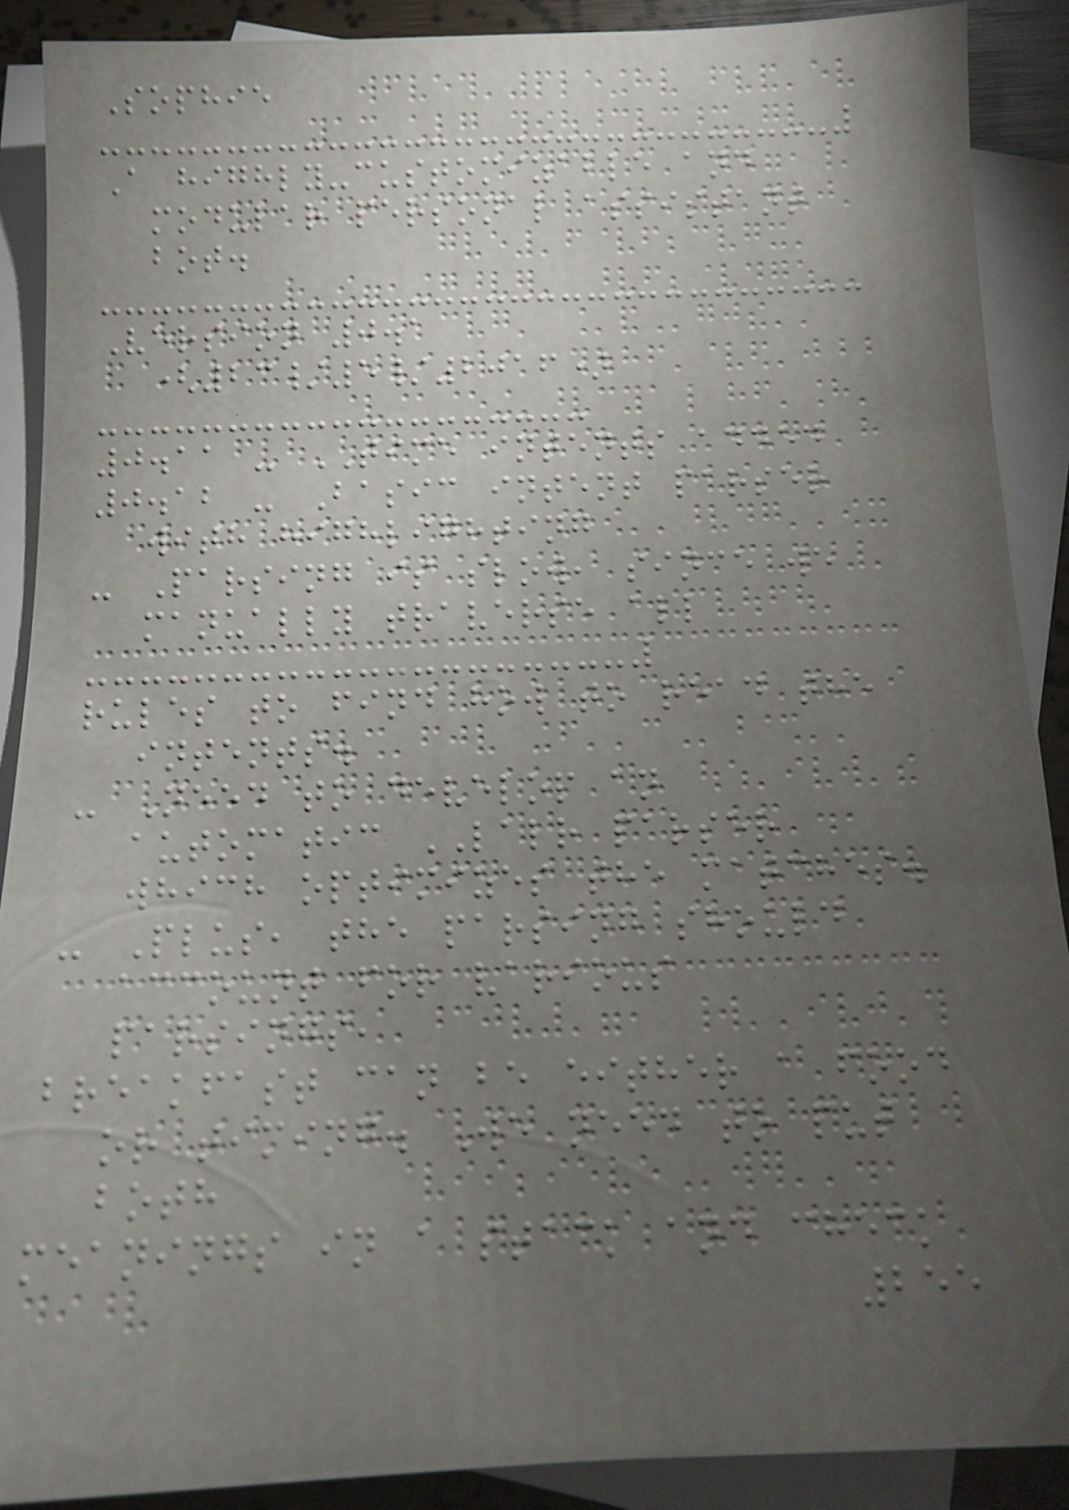Sophie
A highly-customizable and
modular personal assistant
bot.
Version 0.1
(23/5/2016)
0.11 - TIME intents added
0.12 - Basic intent parser
with highlighting
- Parsing is slow, since we
manually traverse all
rules to find how to read the
intents.
- Need to develop an
automatic LALR parser
which optimizes the matches.
- Plus, the parsing should
account for various
parsings,
breakfast can be either a food
or timing. We need to put
both
meanings in a stack and check
255
